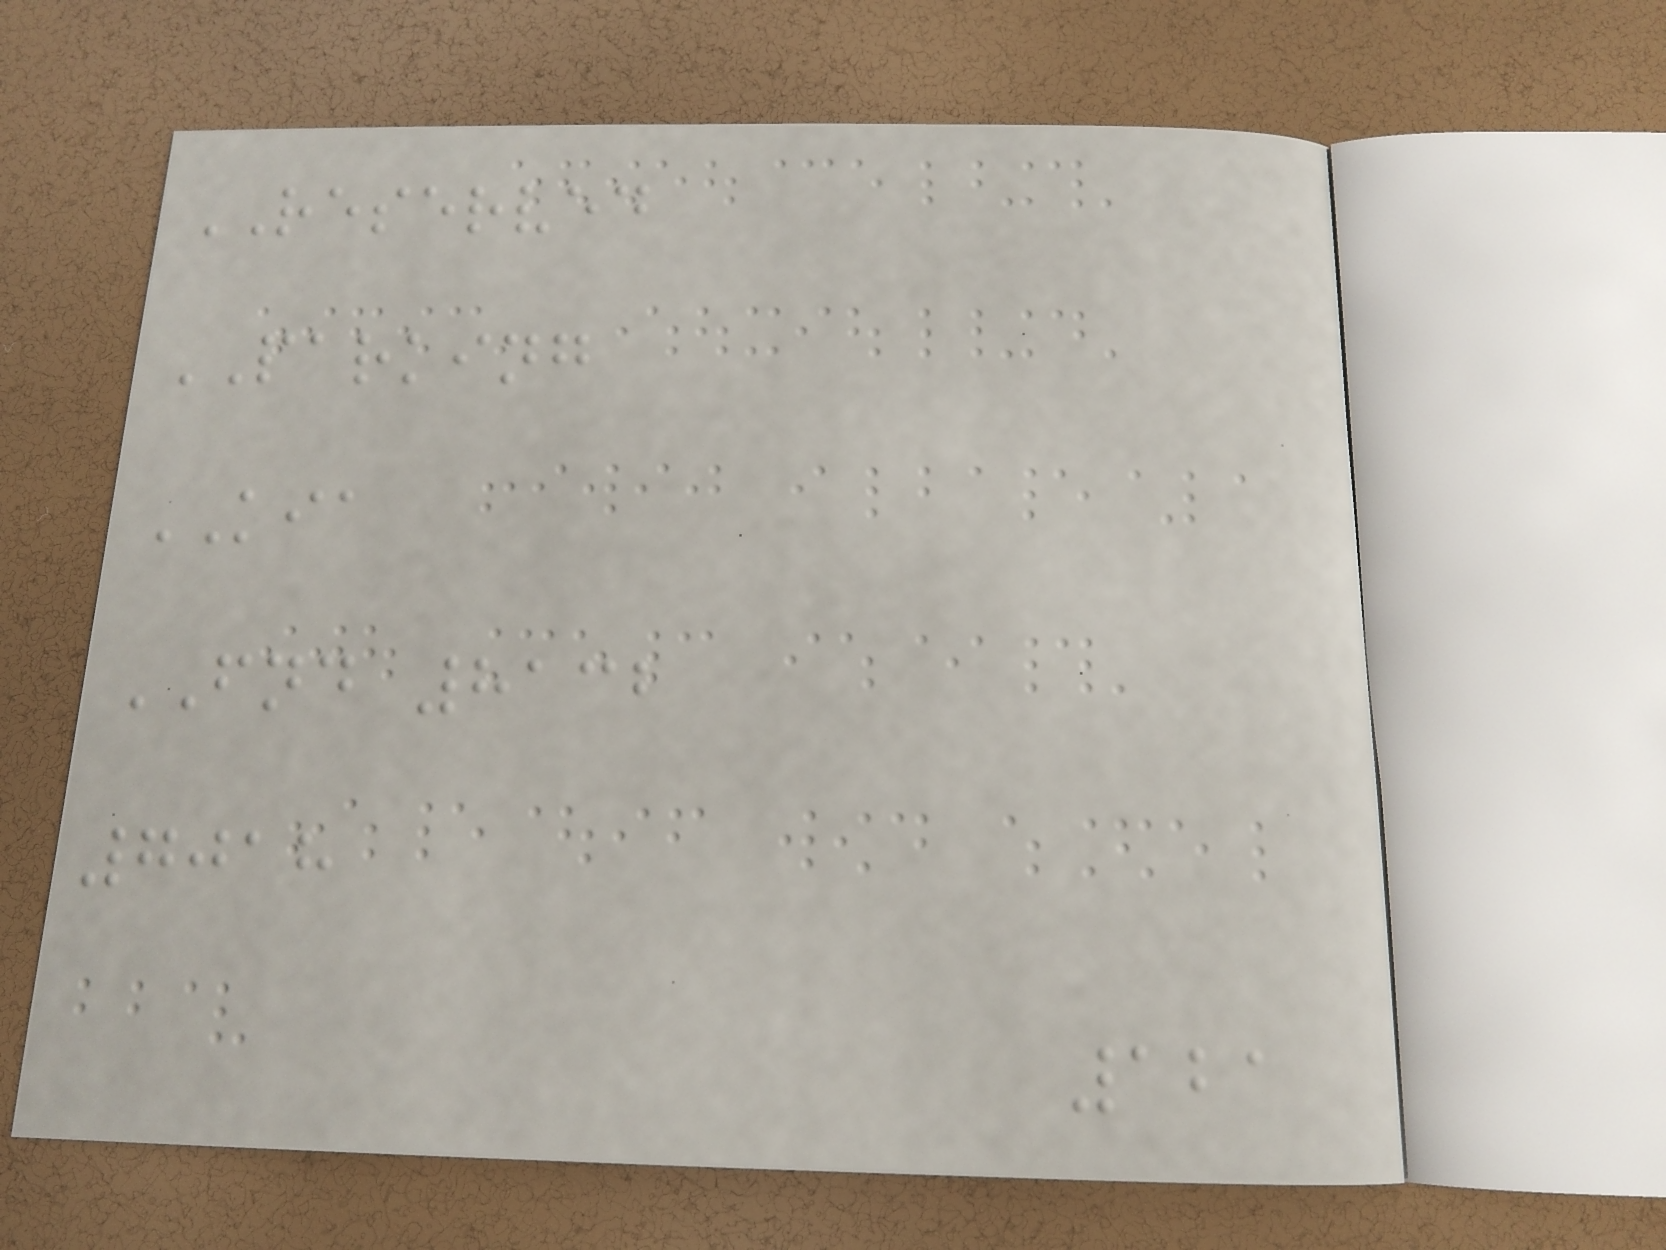RESERVED
PARKING
KIA
FND 8132
7018
121
